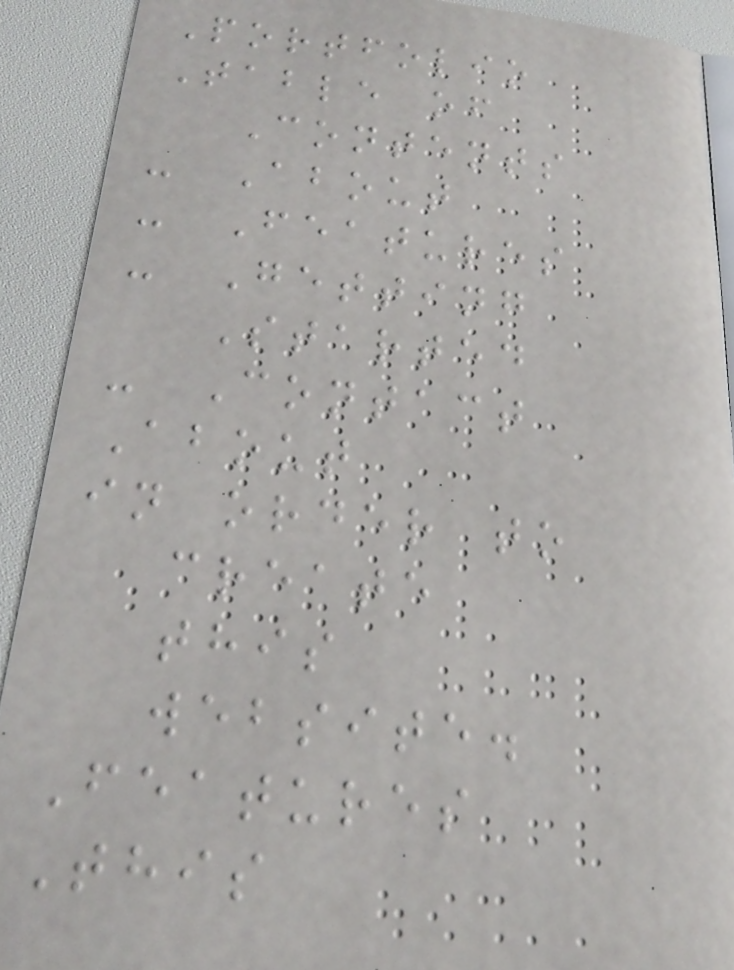Portfolio
Table of
Contents
- About
- Features
- Getting
Started
- Contact
About
in order to
create
this
website.
Features
This
